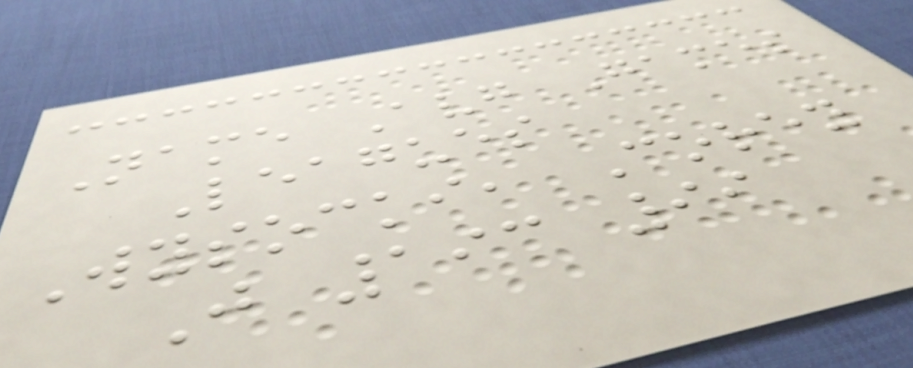Name Avg Games
Leagues
Wysocki, Corey
J 193 99
